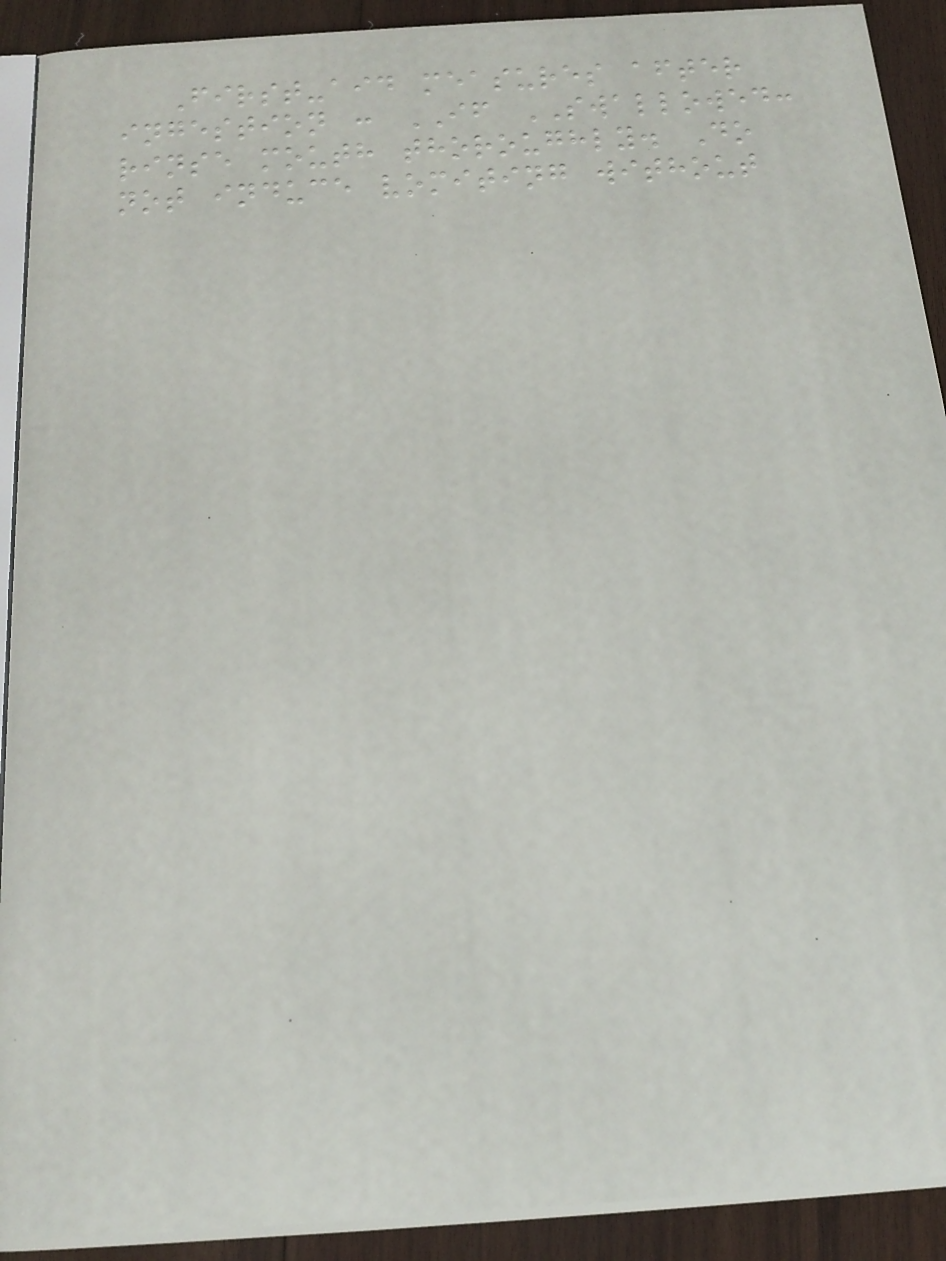First-aid measures after
ingestion : IF SWALLOWED:
rinse mouth thoroughly. Do
not induce vomiting without
